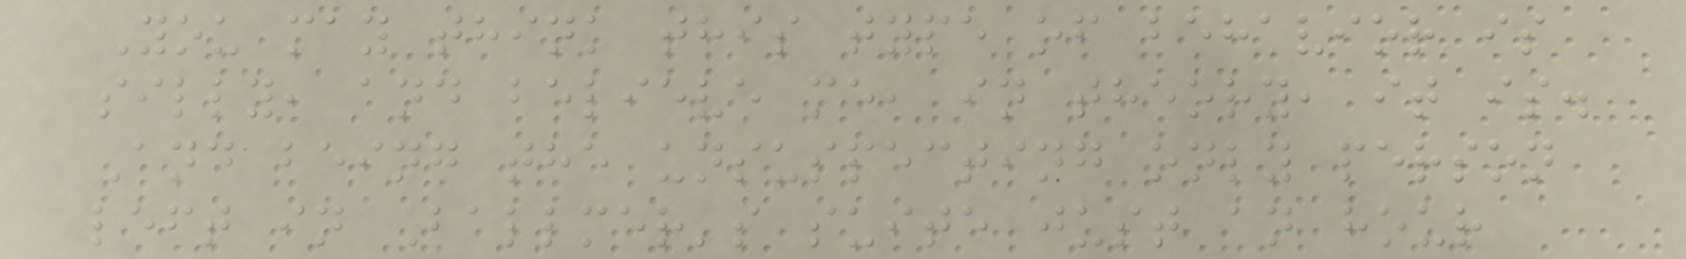You may think this type of behavior is
silly, and believe me, in theory, it is.
And being the unsuspecting only person
left in Ballmer's suite just an hour
